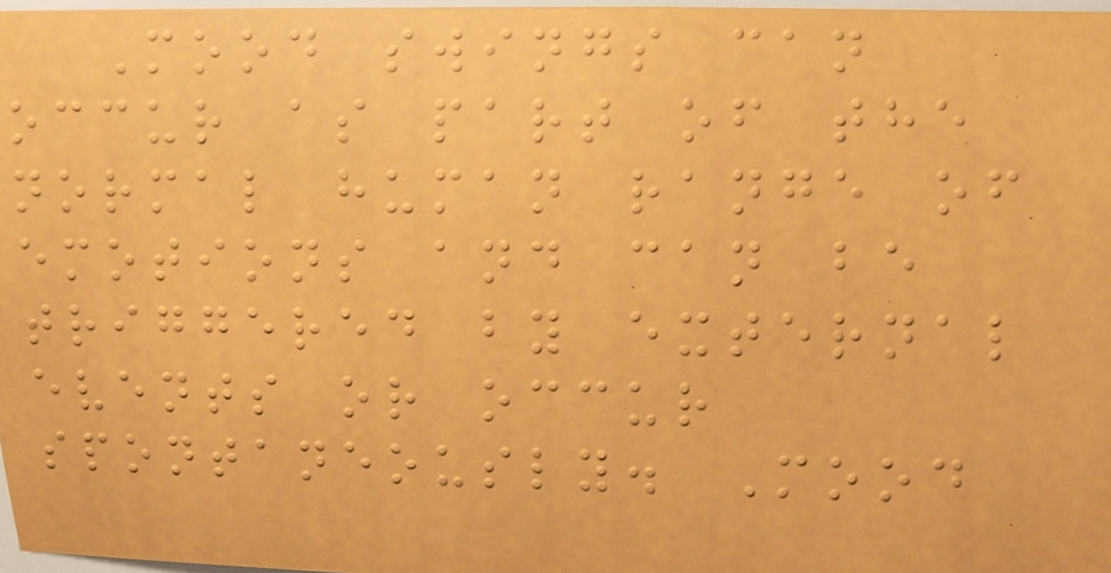Mood swings can
occur as part of the
normal human range of
emotions and can be
triggered by external
events or occur
spontaneously. Mood
